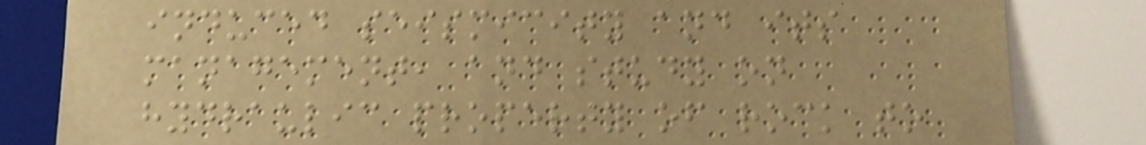induced seismicity and its
management, and study on
hydraulic property of rock to
